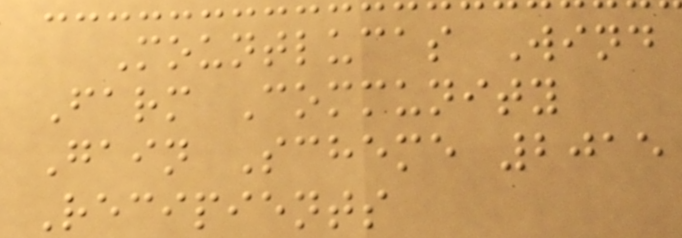Mountlucas Wind
Farm Community
Gain Scheme 2015
Recipients
